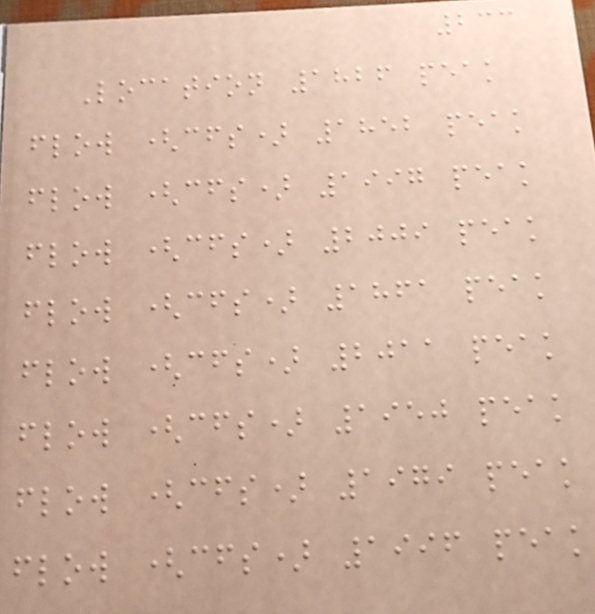233
Location 1826 peak
flow (cfs) 1852 peak
flow (cfs) 1997 peak
flow (cfs) 2009 peak
flow (cfs) 1861 peak
flow (cfs) 2011 peak
flow (cfs) 1950 peak
flow (cfs) 1979 peak
flow (cfs) 1996 peak
